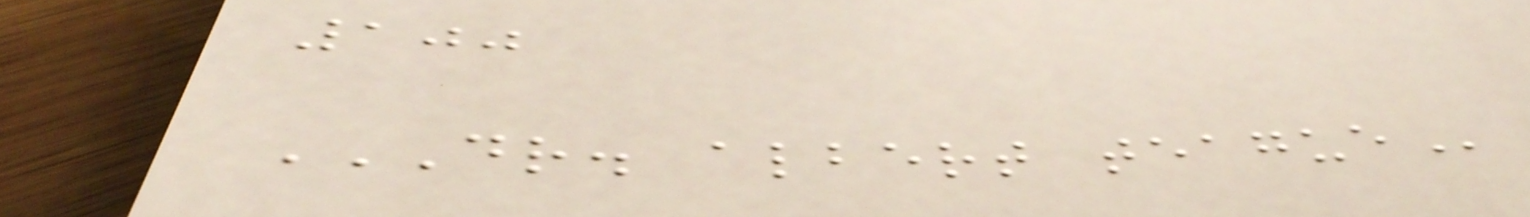100
DR. ALBERT TEAGUE
